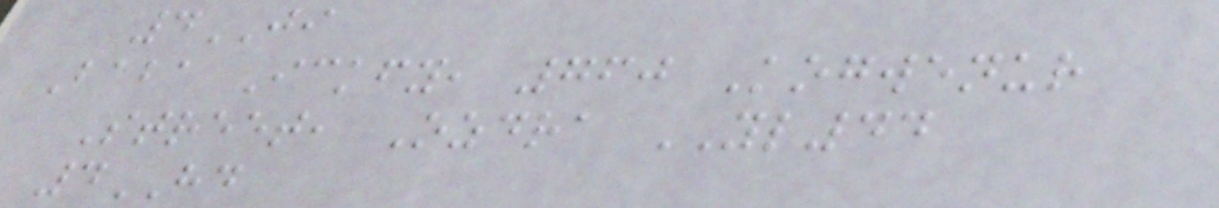4JI
Baba Ickfy, 760 Kogwenur
Street, Ozdra YL44
4HD
